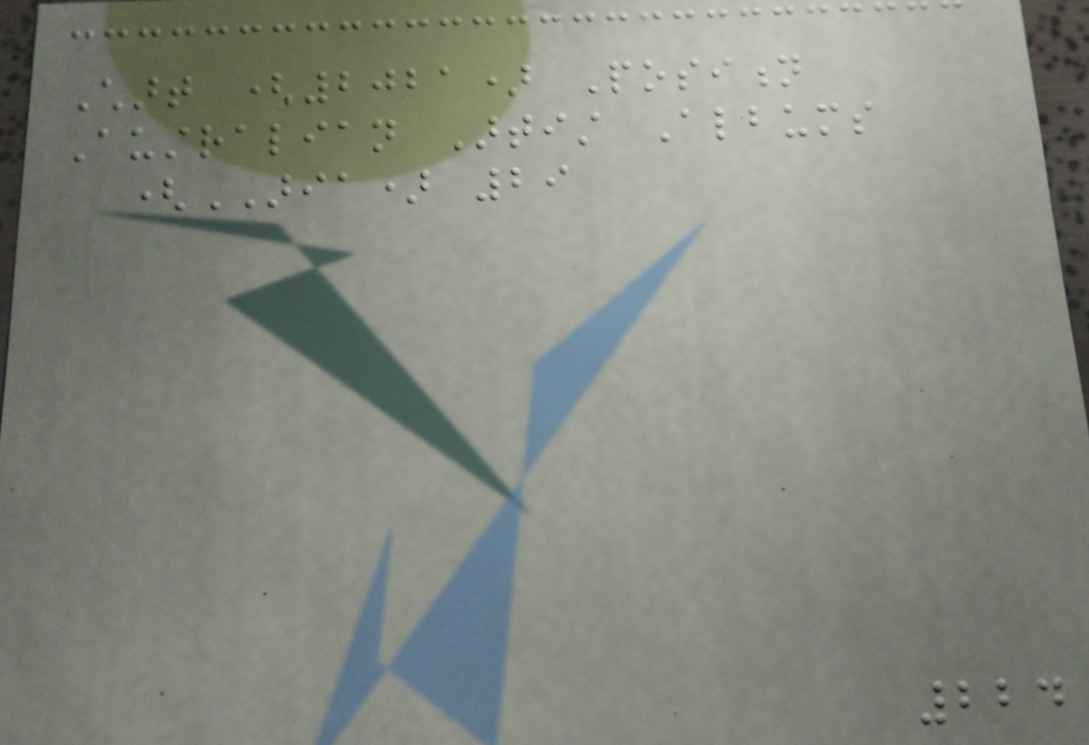Chart (2021) Position
Australian Artist Albums
(ARIA) 29
224
